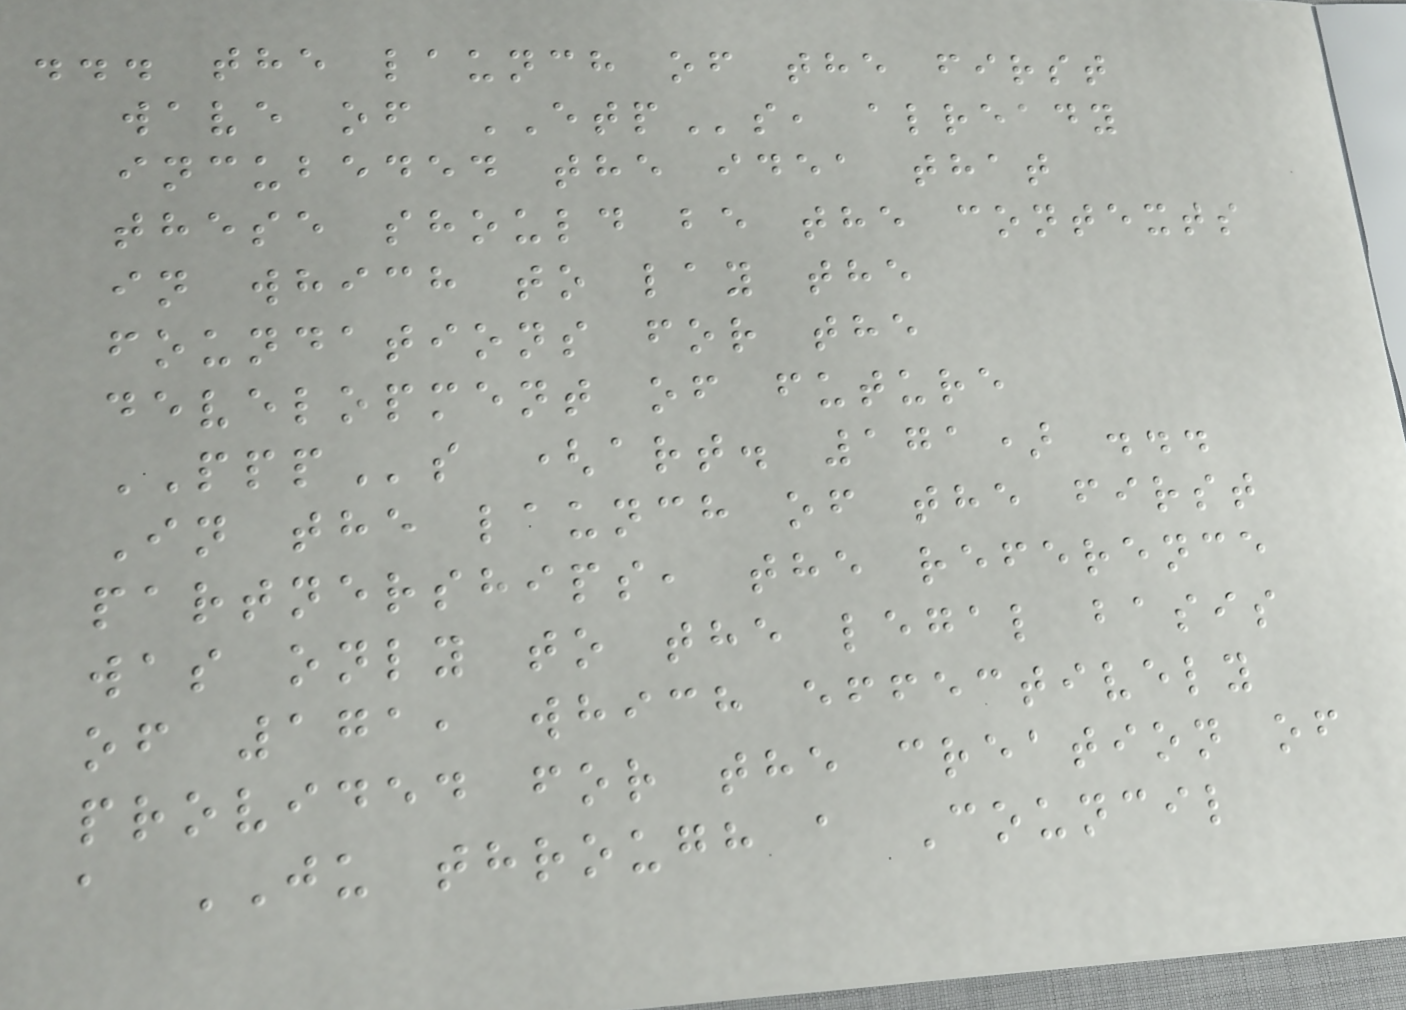... the launch of the first
wave of ETPs, already
incubeded the idea that
these should be the contexts
in which to lay the
foundations for the
development of future
PPPs (art. 171) ...
In the launch of the first
partnerships, the reference
was only to the legal basis
of 171, which effectively
provided for the creation of
a JU through a Council
